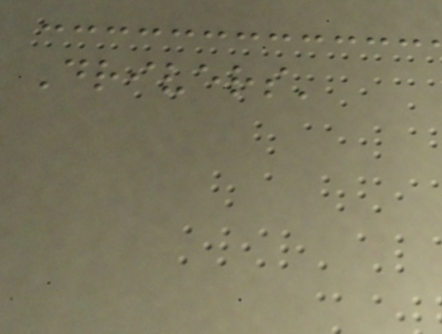Drivers'
